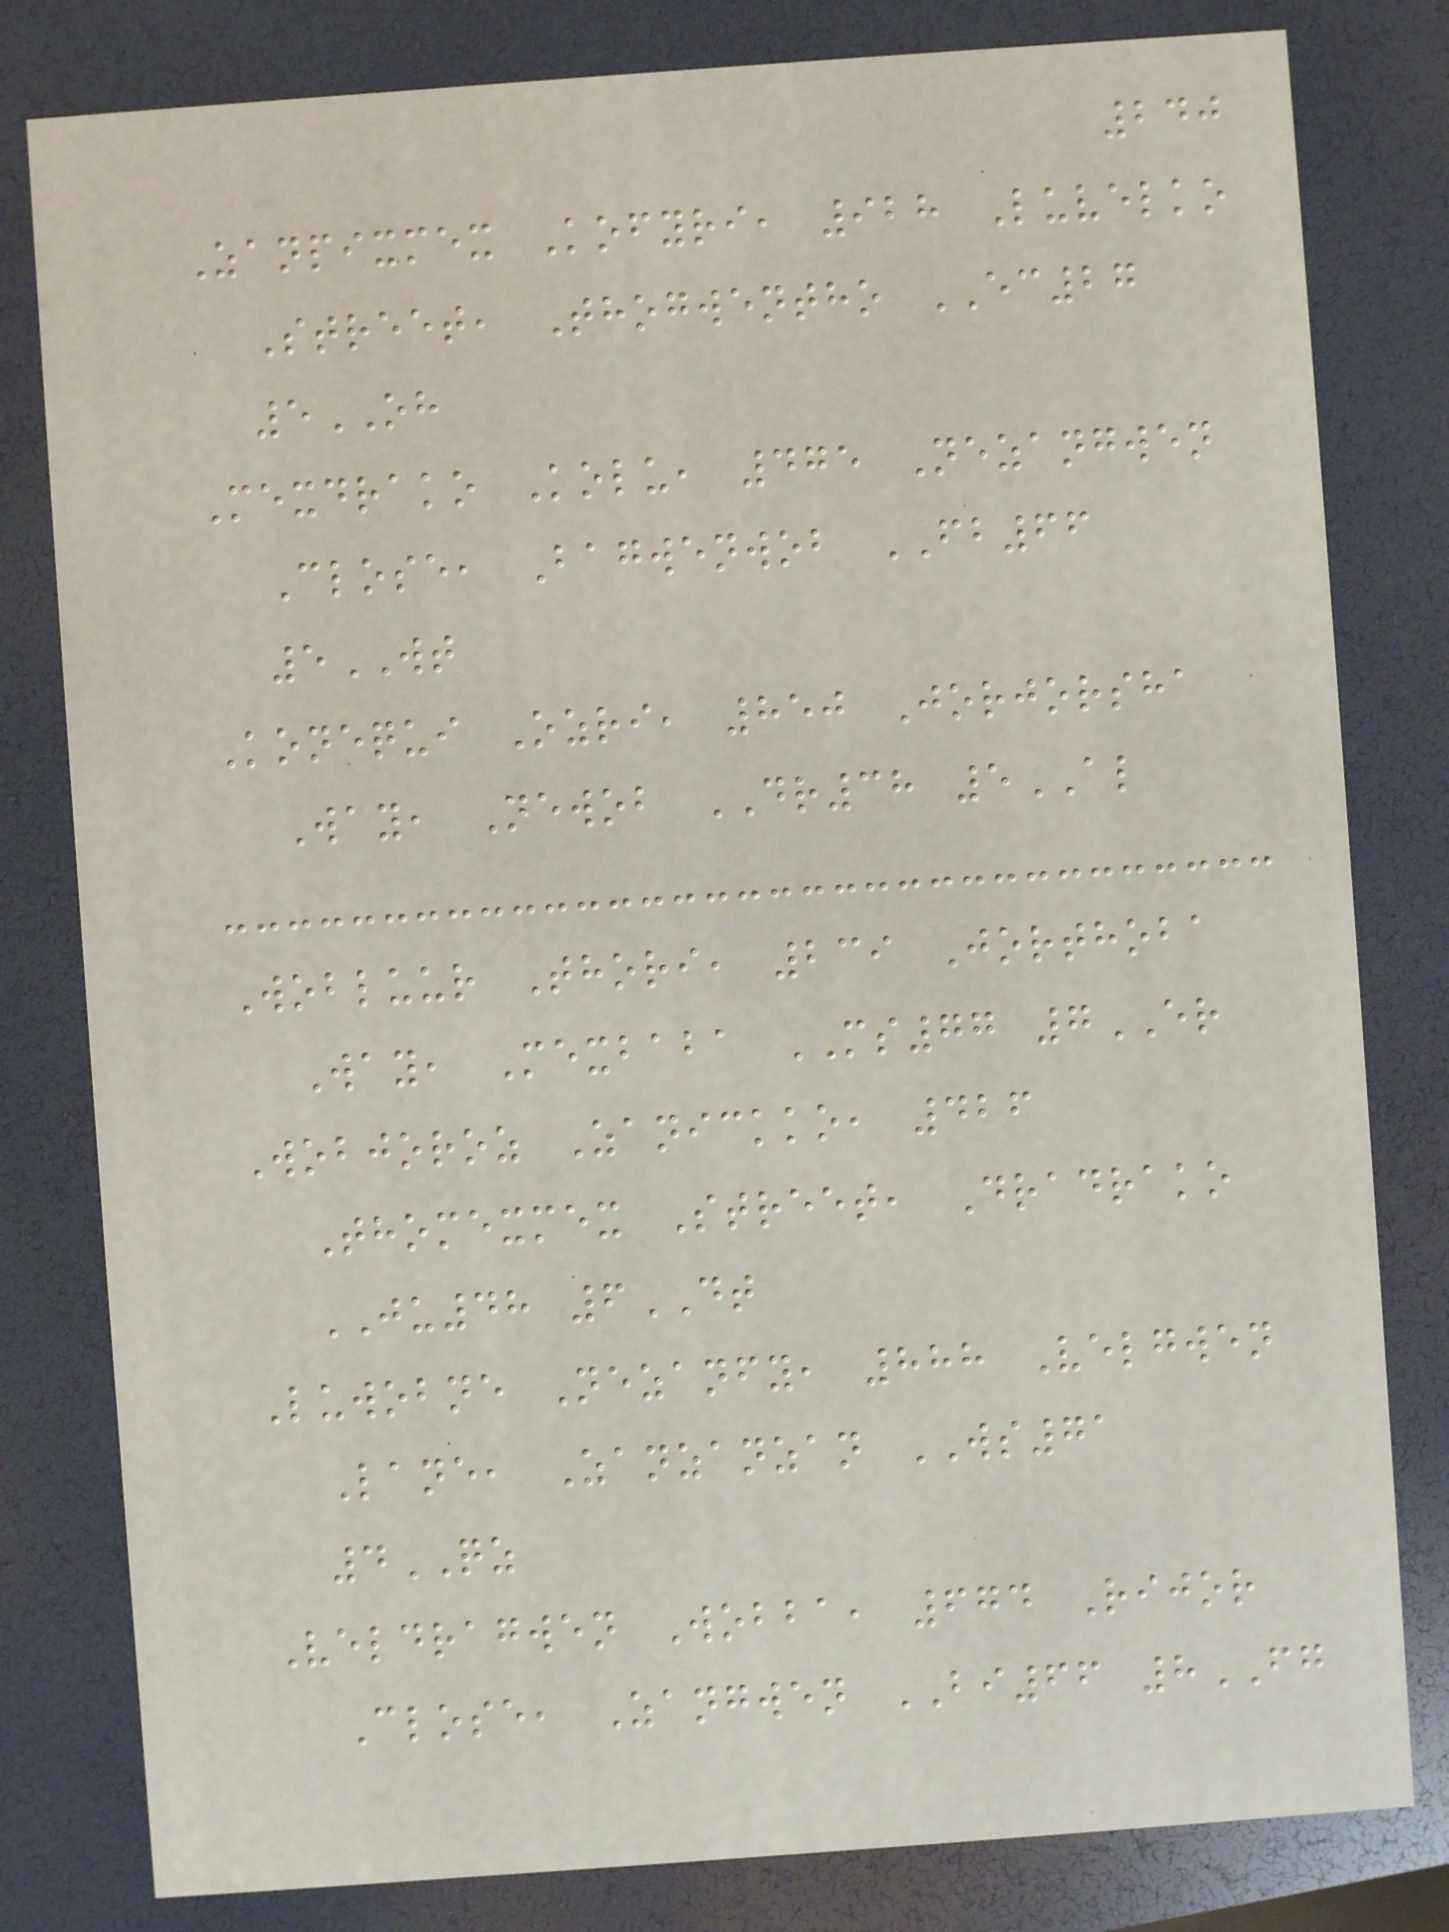240
Zanpixmex Kofyri, 928 Luvelko
Street, Thogwentho EC27
5OH
Mexdrako Kolu, 475 Nezangwen
Close, Bagwenwob FB66
5WT
Konequi Ozri, 850 Jorjorsha
Way, Newob DR38 5AL
Wobluur Thori, 239 Jorthoba
Way, Mexbaba MS77 7ER
Wobjoroz Zanickko, 426
Thomexmex Street, Dradrako
JU48 6DT
Luwobne Nezanfy, 888 Velgwen
Lane, Zanzanzan WS71
4QZ
Veldragwen Wobba, 674 Rijor
Close, Zangwen BI66 8FG
